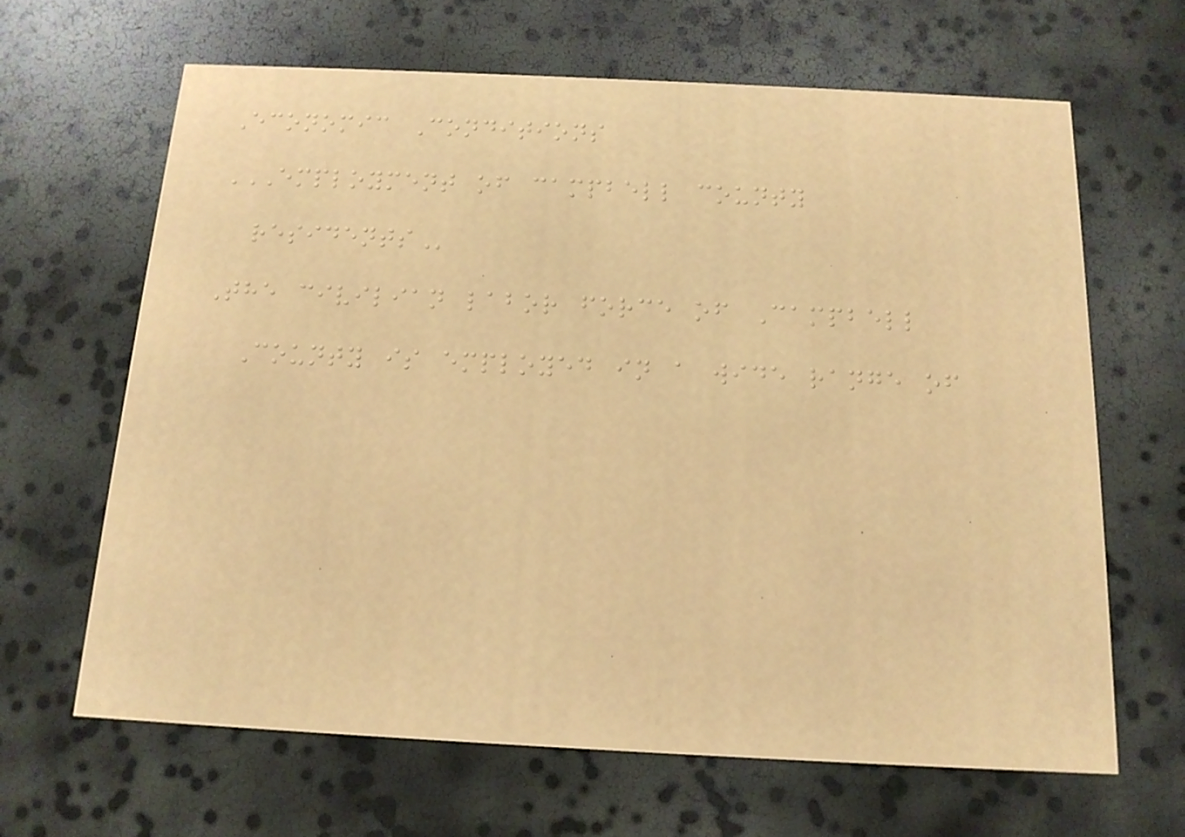Economic Conditions
EMPLOYMENT OF CAMPBELL COUNTY
RESIDENTS
The civilian labor force of Campbell
County is employed in a wide range of
